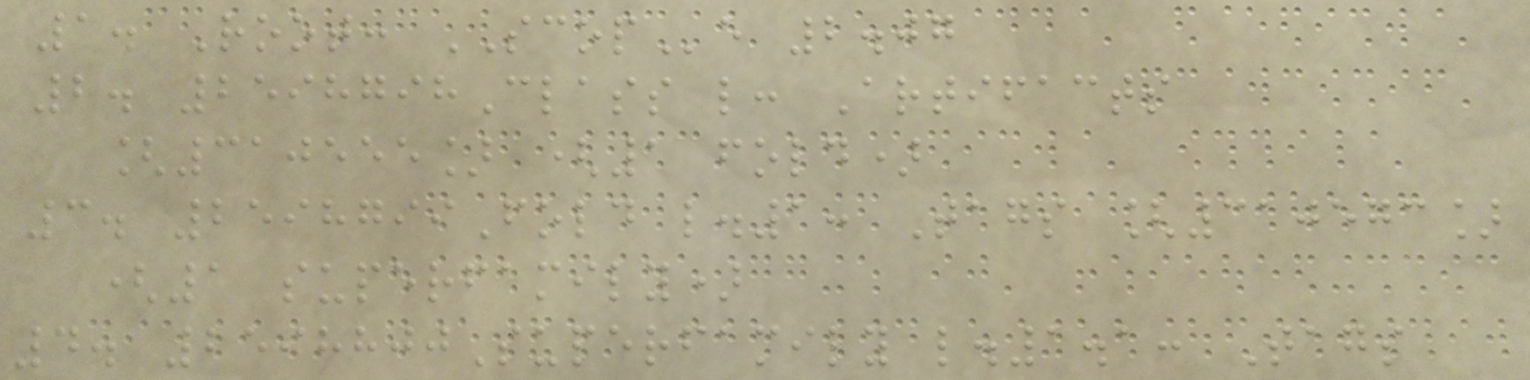1. Root: SCOPe 2.07
2. 2598798Class l: Artifacts
[310555] (1 fold)
3. 2598799Fold l.1: Tags [310573]
(1 superfamily)
4. 2598800Superfamily l.1.1: Tags
